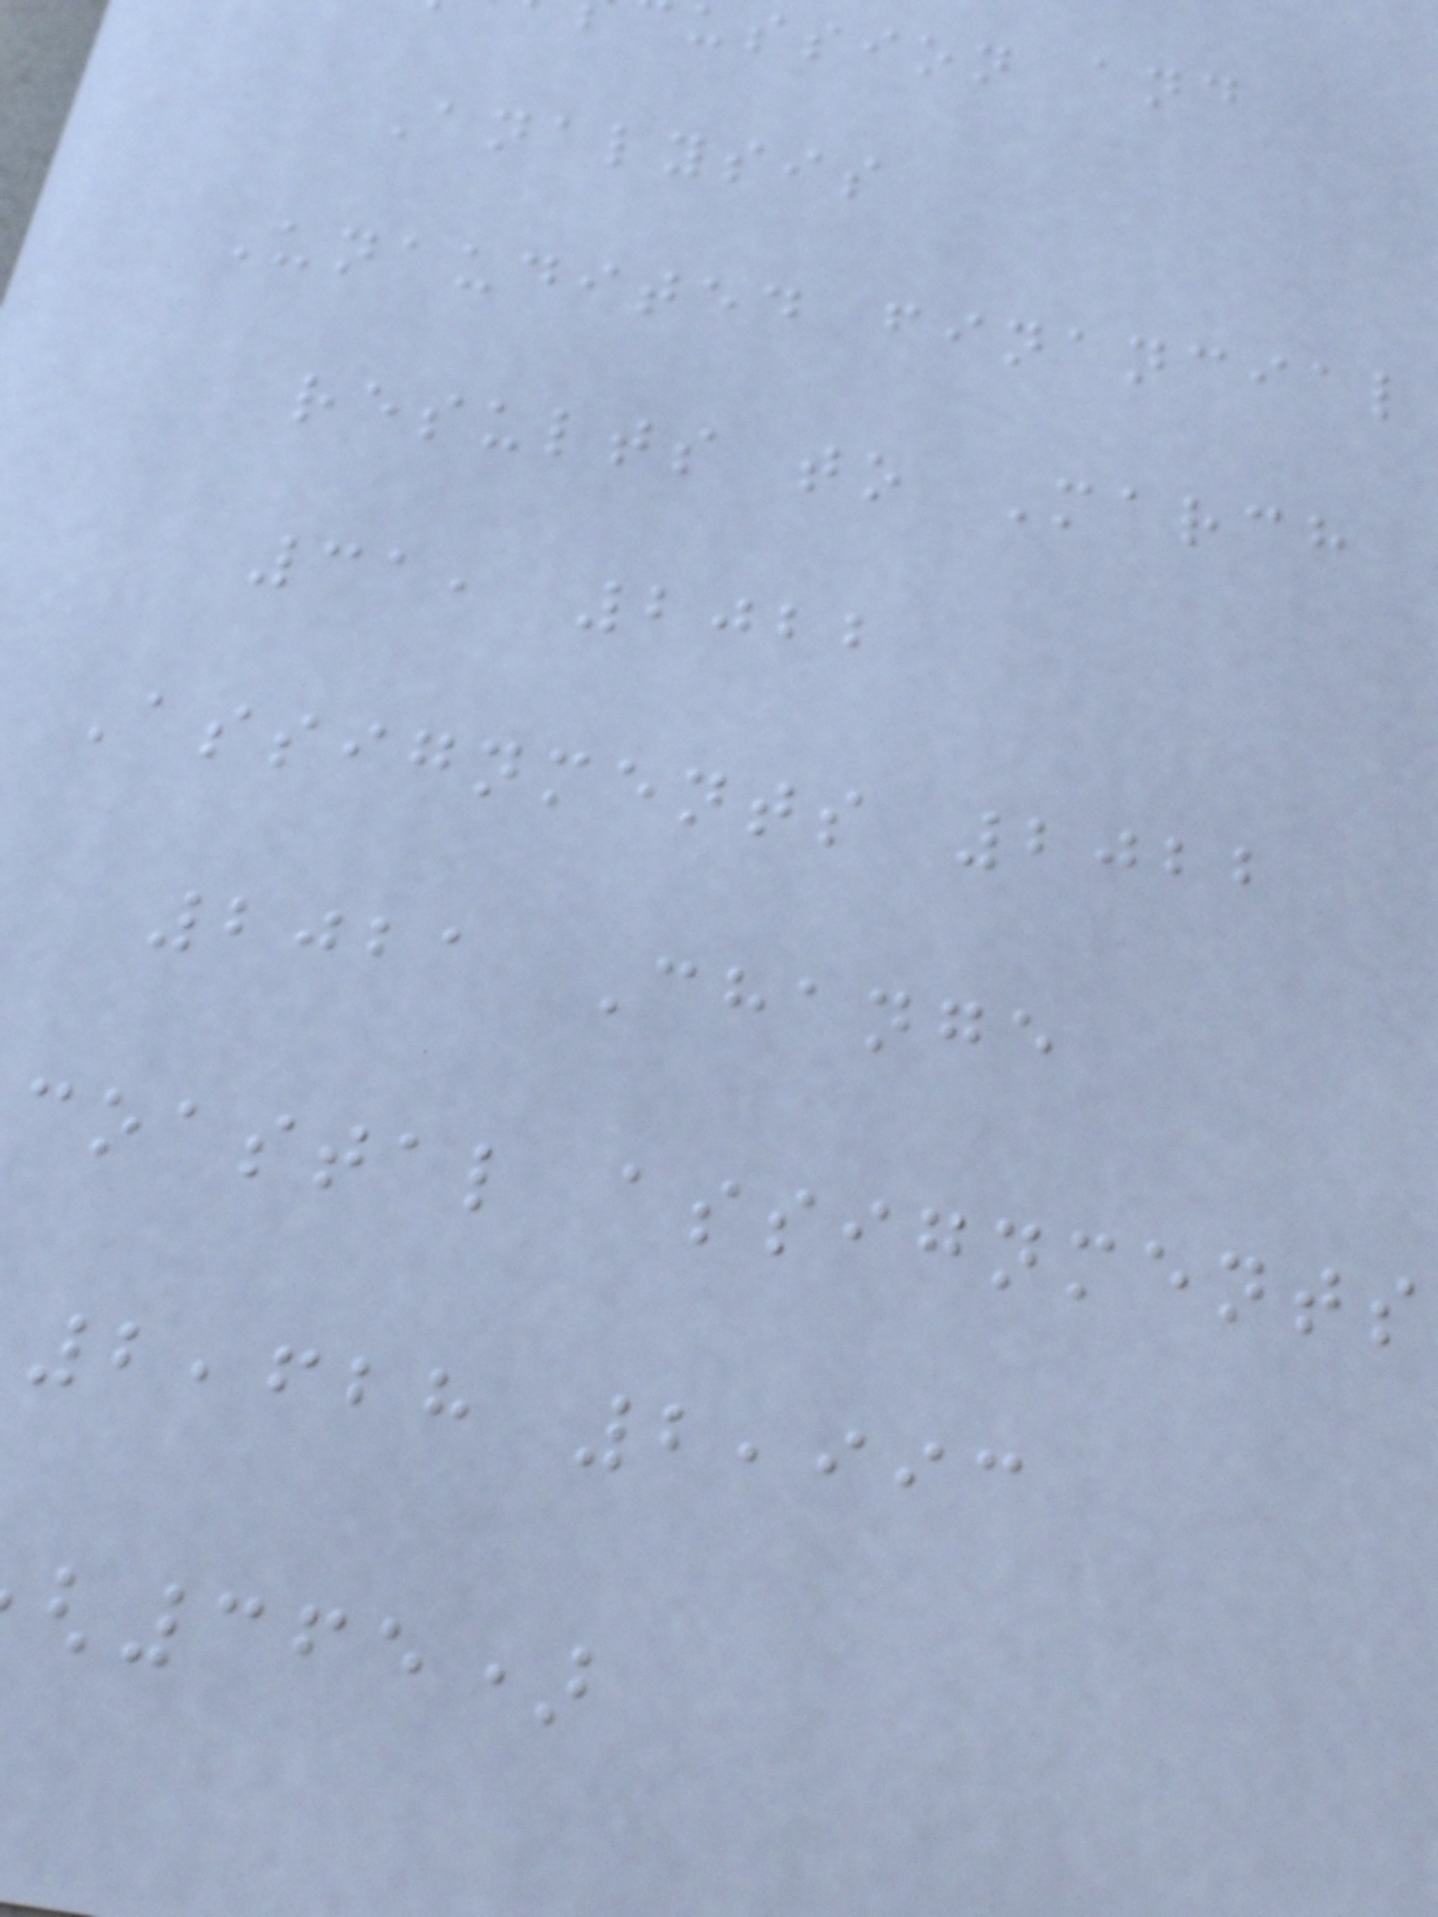ussion and
Analysis
Unaudited financial
results to March
31, 2022
Assignments 2022
2021 Change
coastal assignments
2,628 2,993
365)
